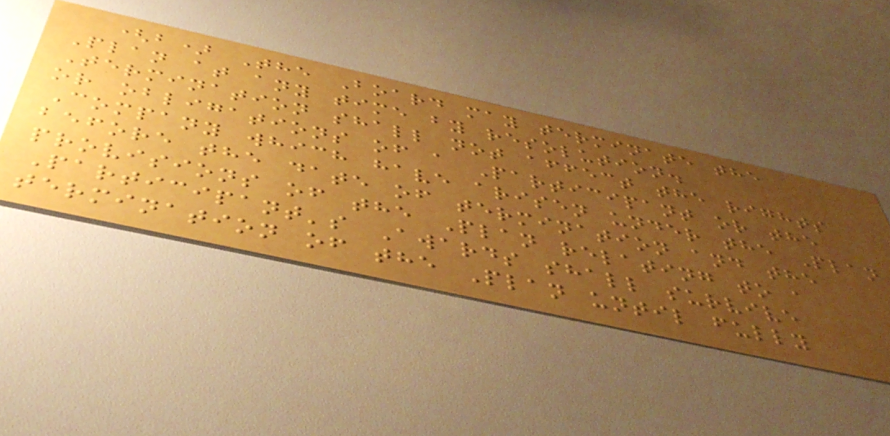(b) The Board may terminate the
Plan at any time by resolution.
Termination shall not affect the rights
or obligations of a Participant or the
Company which have arisen under the Plan
before the date of termination and the
provisions of the Plan relating to a
Participant's Awards shall survive
termination of the Plan until fully
